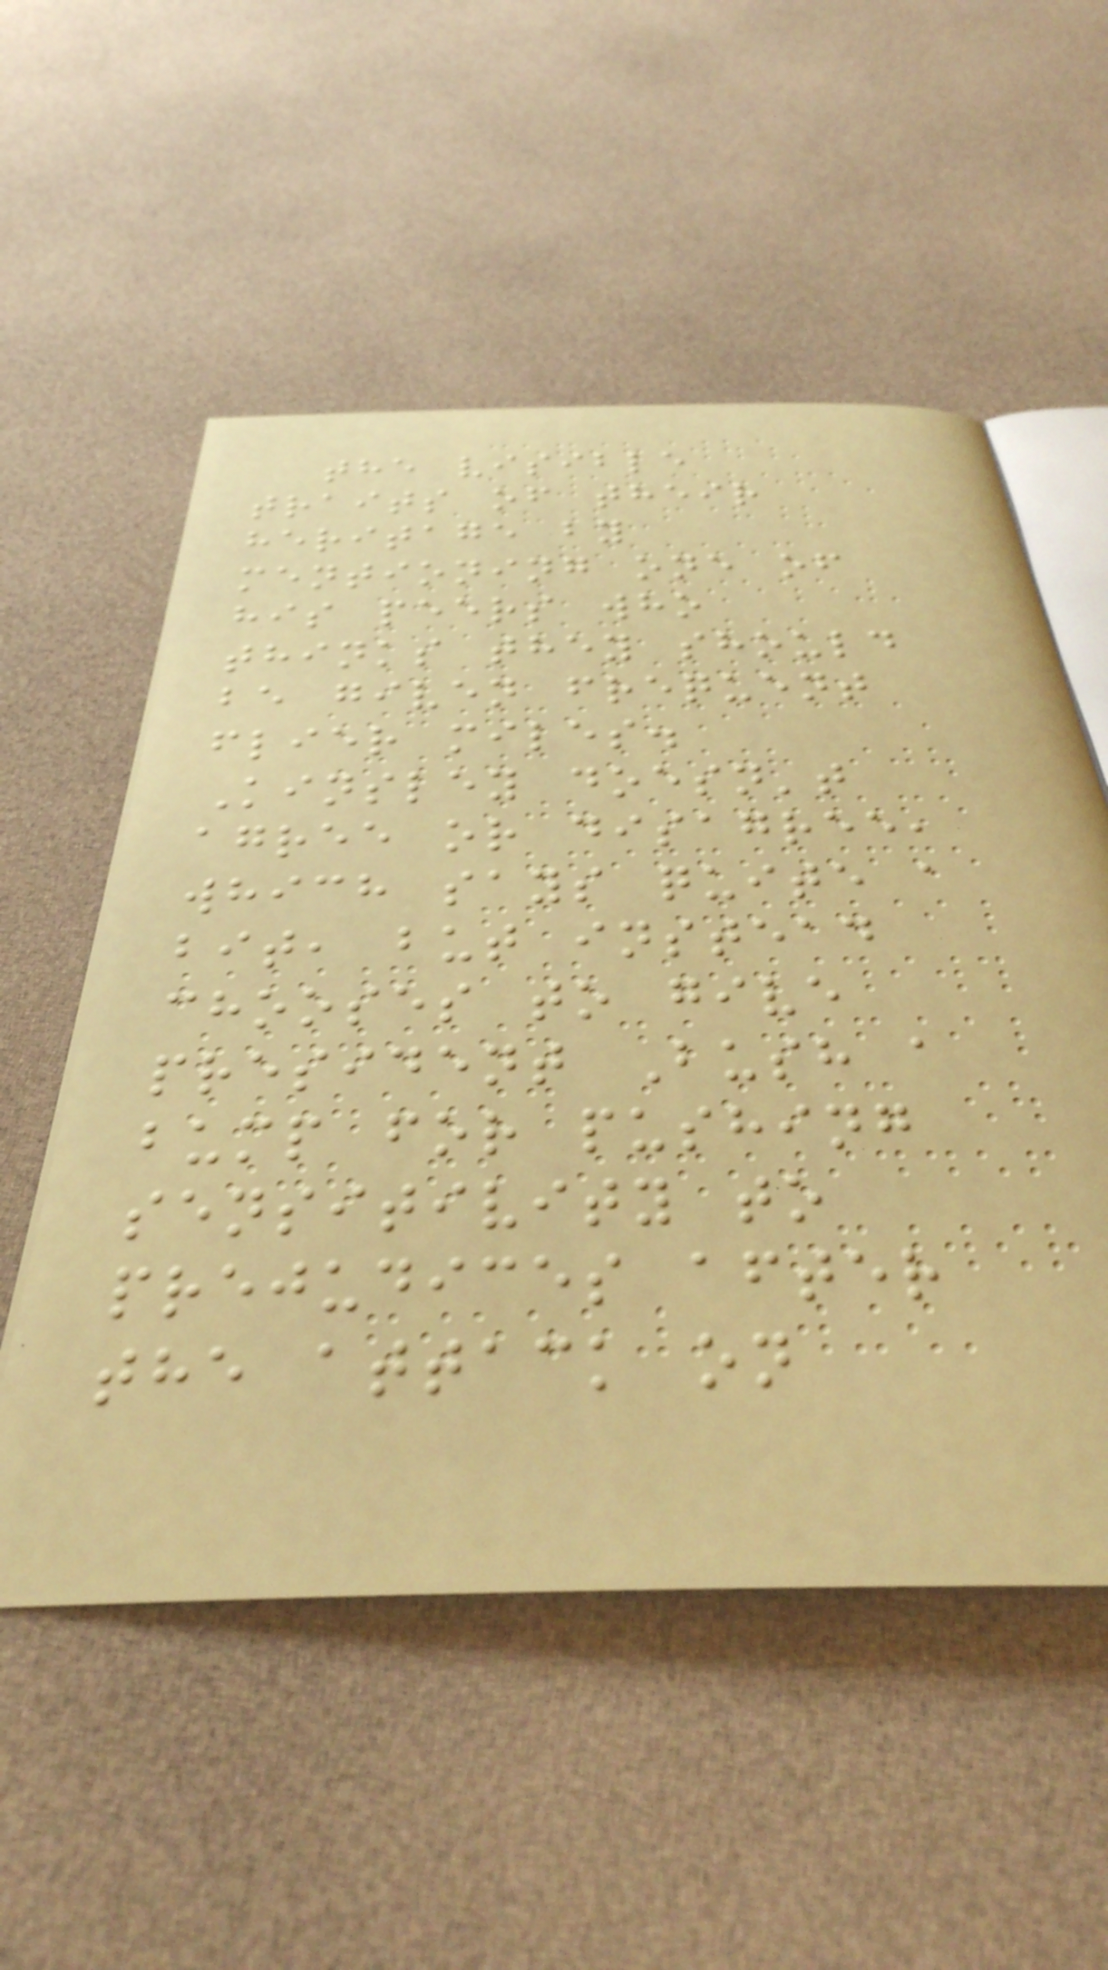the visible
traits of their
heritage by
mentioning one of
his peers who
thinks they should
be given frequent
flier miles.
Kinsley doesn't
agree or disagree,
which says quite a
bit, but instead
chooses to give
president Bush a
bump for pushing
sensitivity to
prejudices after
the attack on
